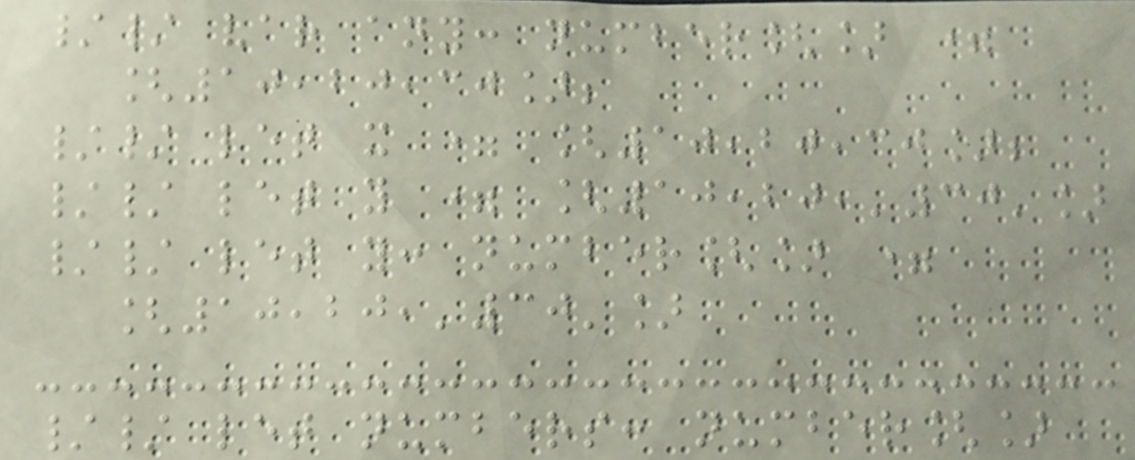// var any: number[] =
[10,20,30];
// let x = [10,20,30];
// let y = [10,20,'30']
// let y: number[] =
[10,20,'30']
// let numbers: number[]
